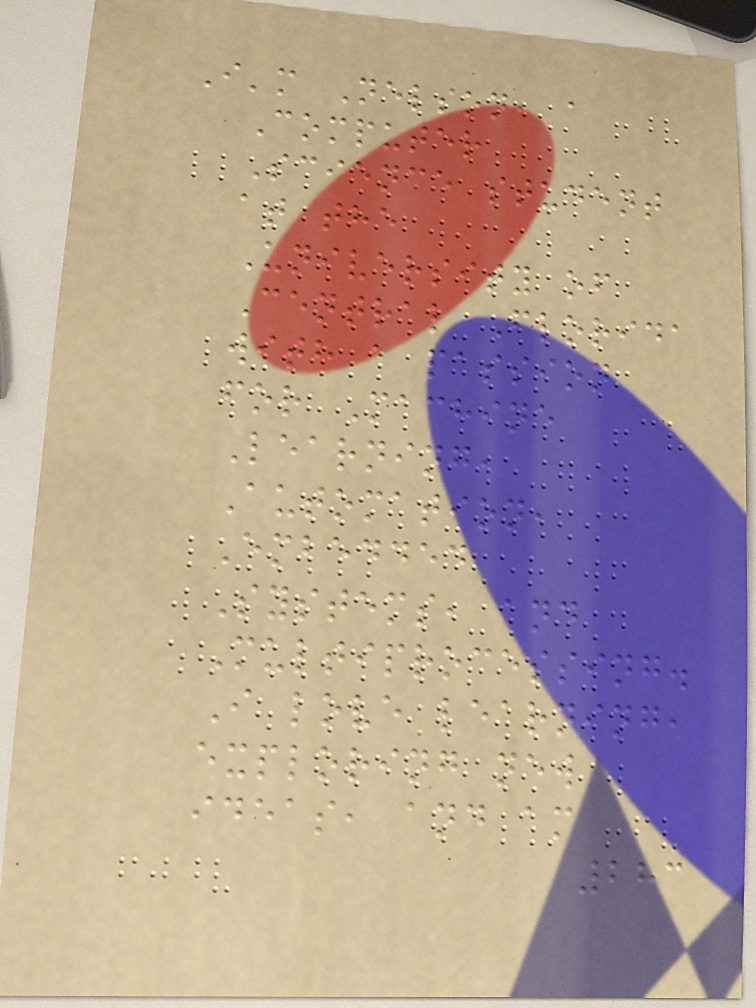I'm Nelson, a
Computer
Science student
at the
University of
Central Florida
with a passion
for Machine
Learning,
Automation,
Embedded
Systems, and
Multiprocessing.
I love learning,
exploring new
ideas, and am
283
